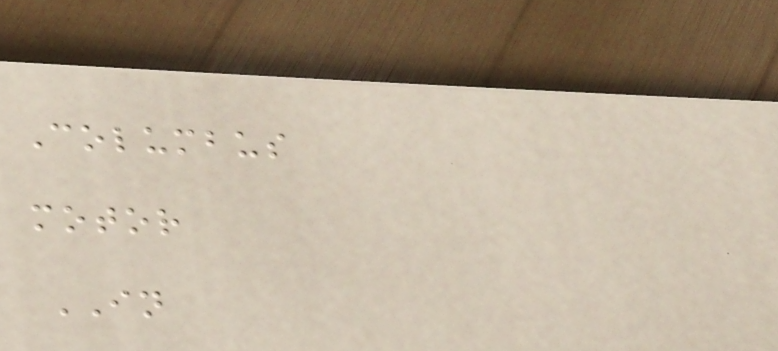Columbus
motor
IN
